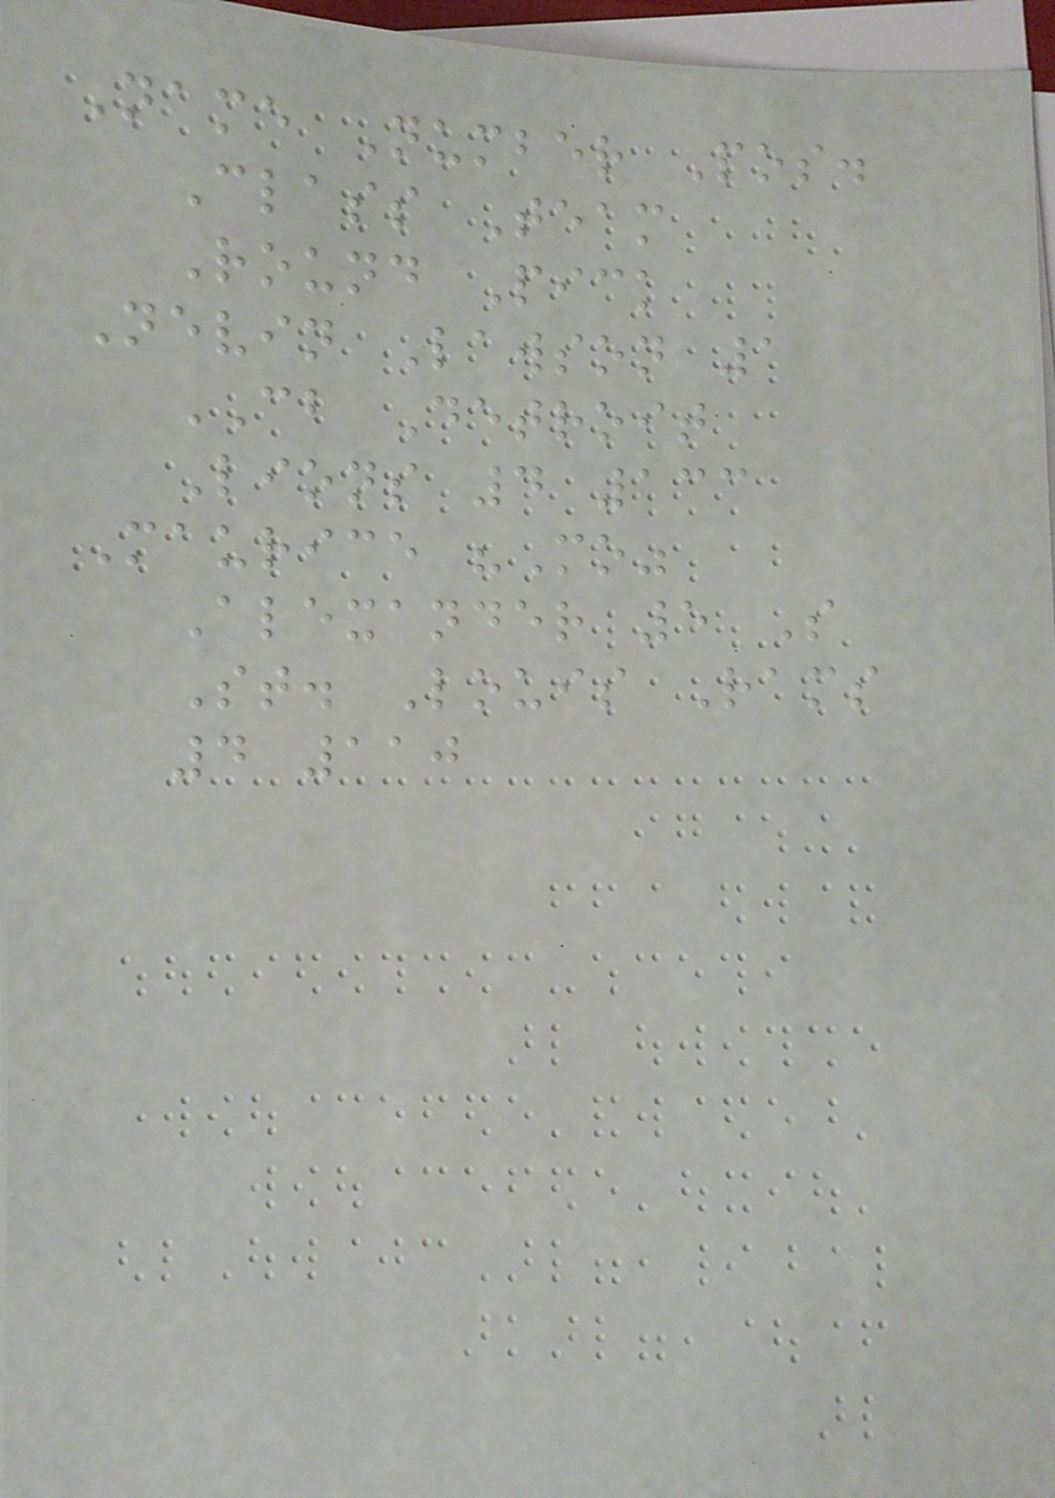Name Number Pos.
Class Team
Round Pick
Nevin Lawson 1
CB Detroit
Lions 4 133
Maurice "Mo"
Alexander 5 S
St. Louis Rams
4 110
